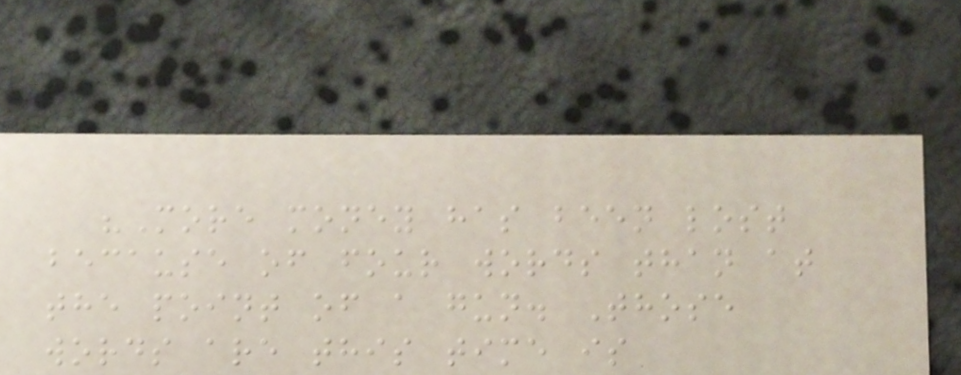"More money has been lost
because of four words than at
the point of a gun. Those
words are this time is
